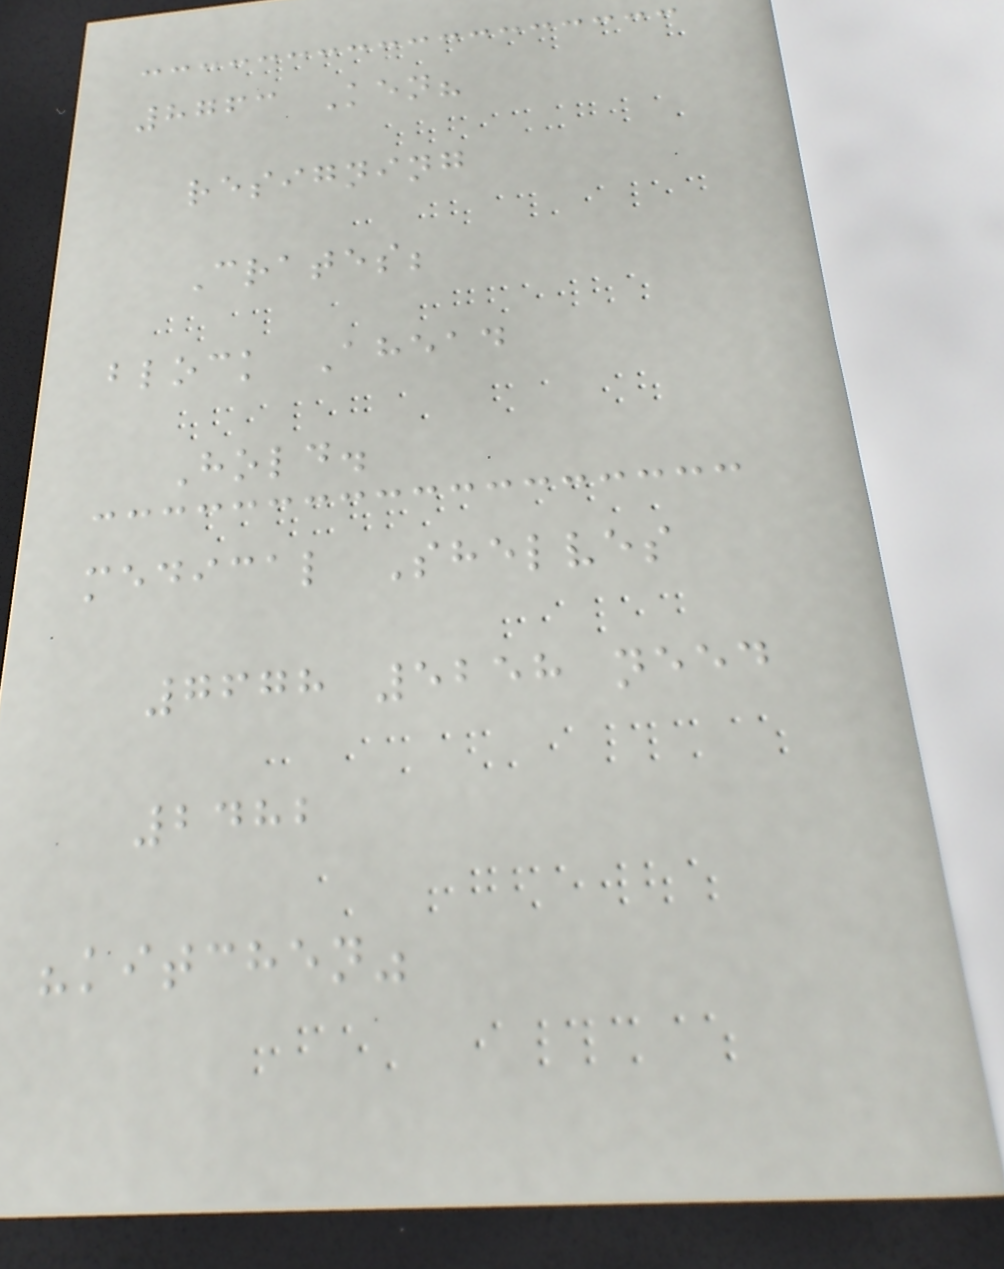8763 Ken?
resigning
Crates;
block Ahead
Hold.
medical Shelves
7678 5258 need
2482
"kitchen"
